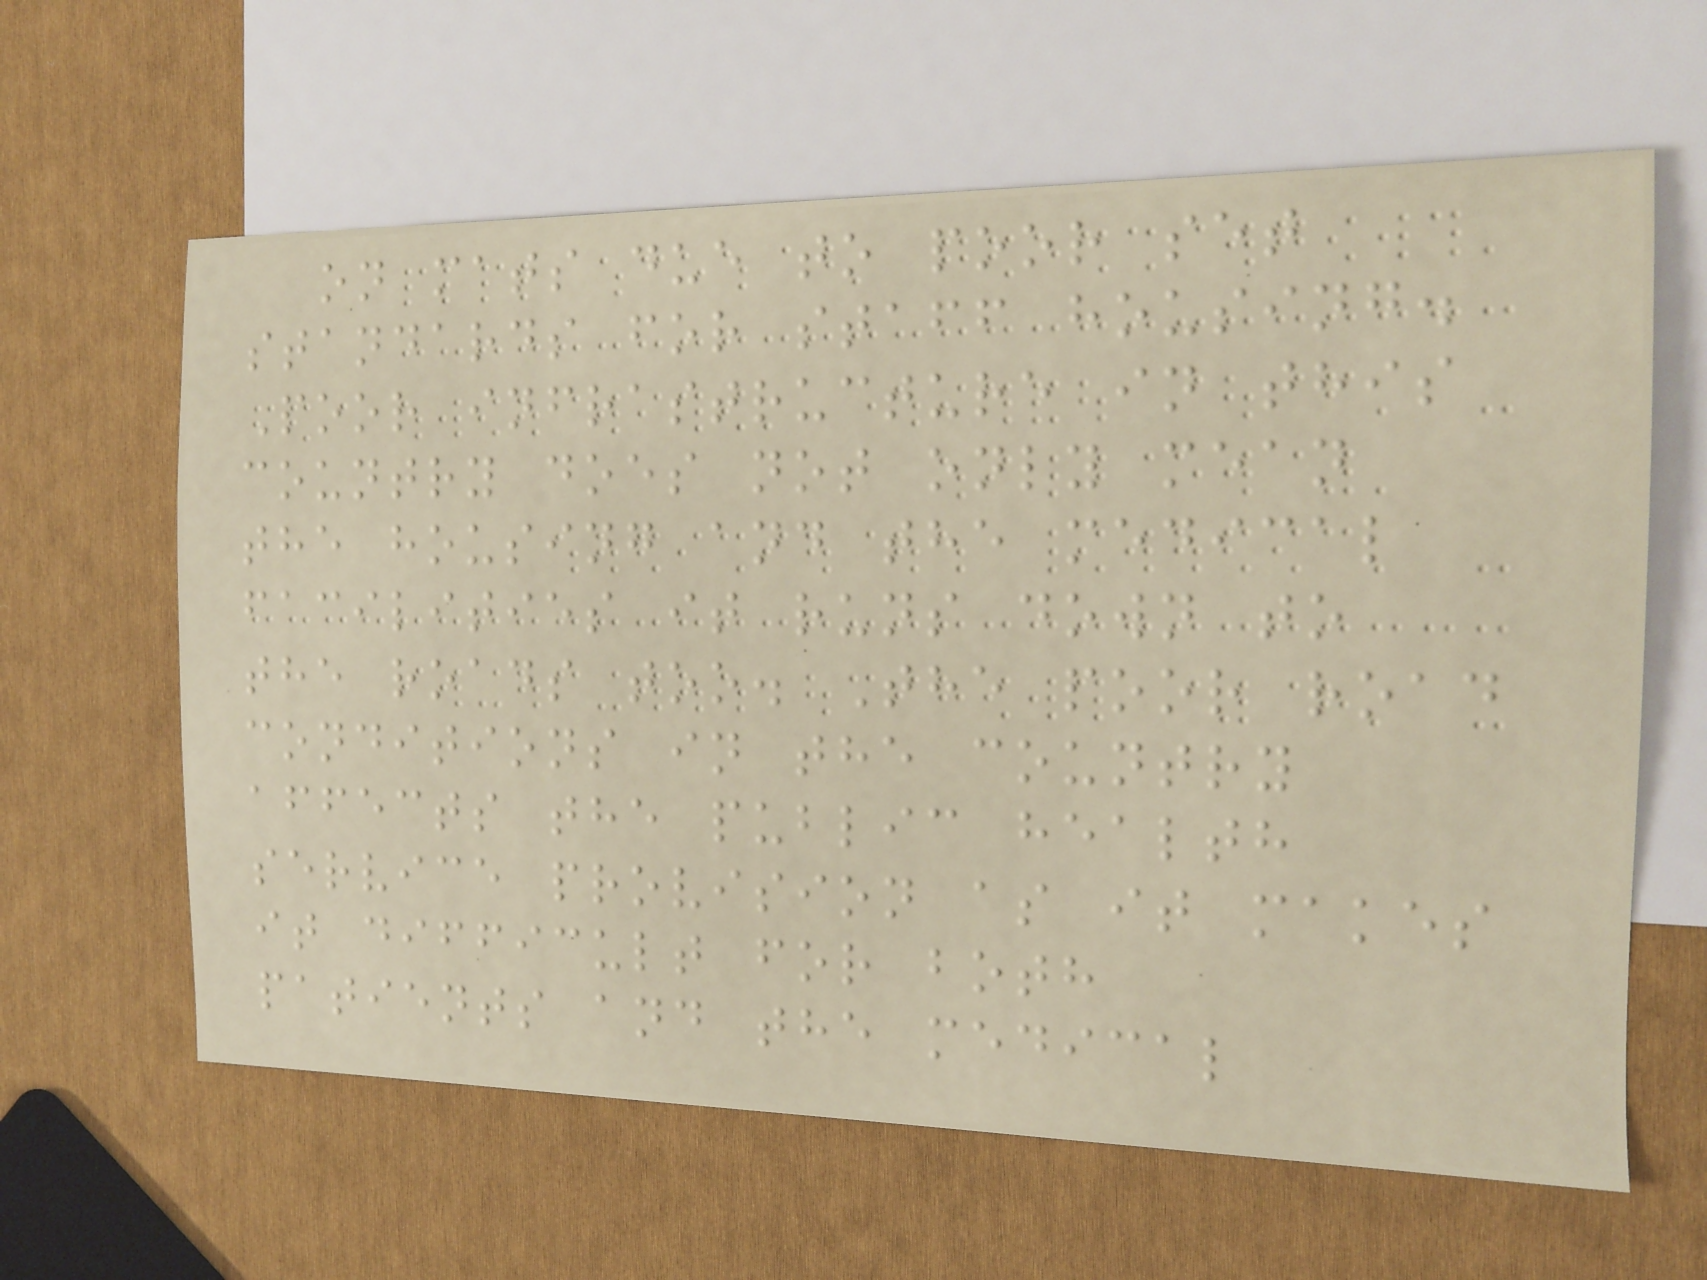on mats due to poor set
standards for staff housing.
Poor infrastructure in this
country does not only mean
the housing and the medical
facilities it runs down to
the roads too. The poor road
conditions in the country
affects the public health
service provision as it makes
it difficult for both
patients and the medical
